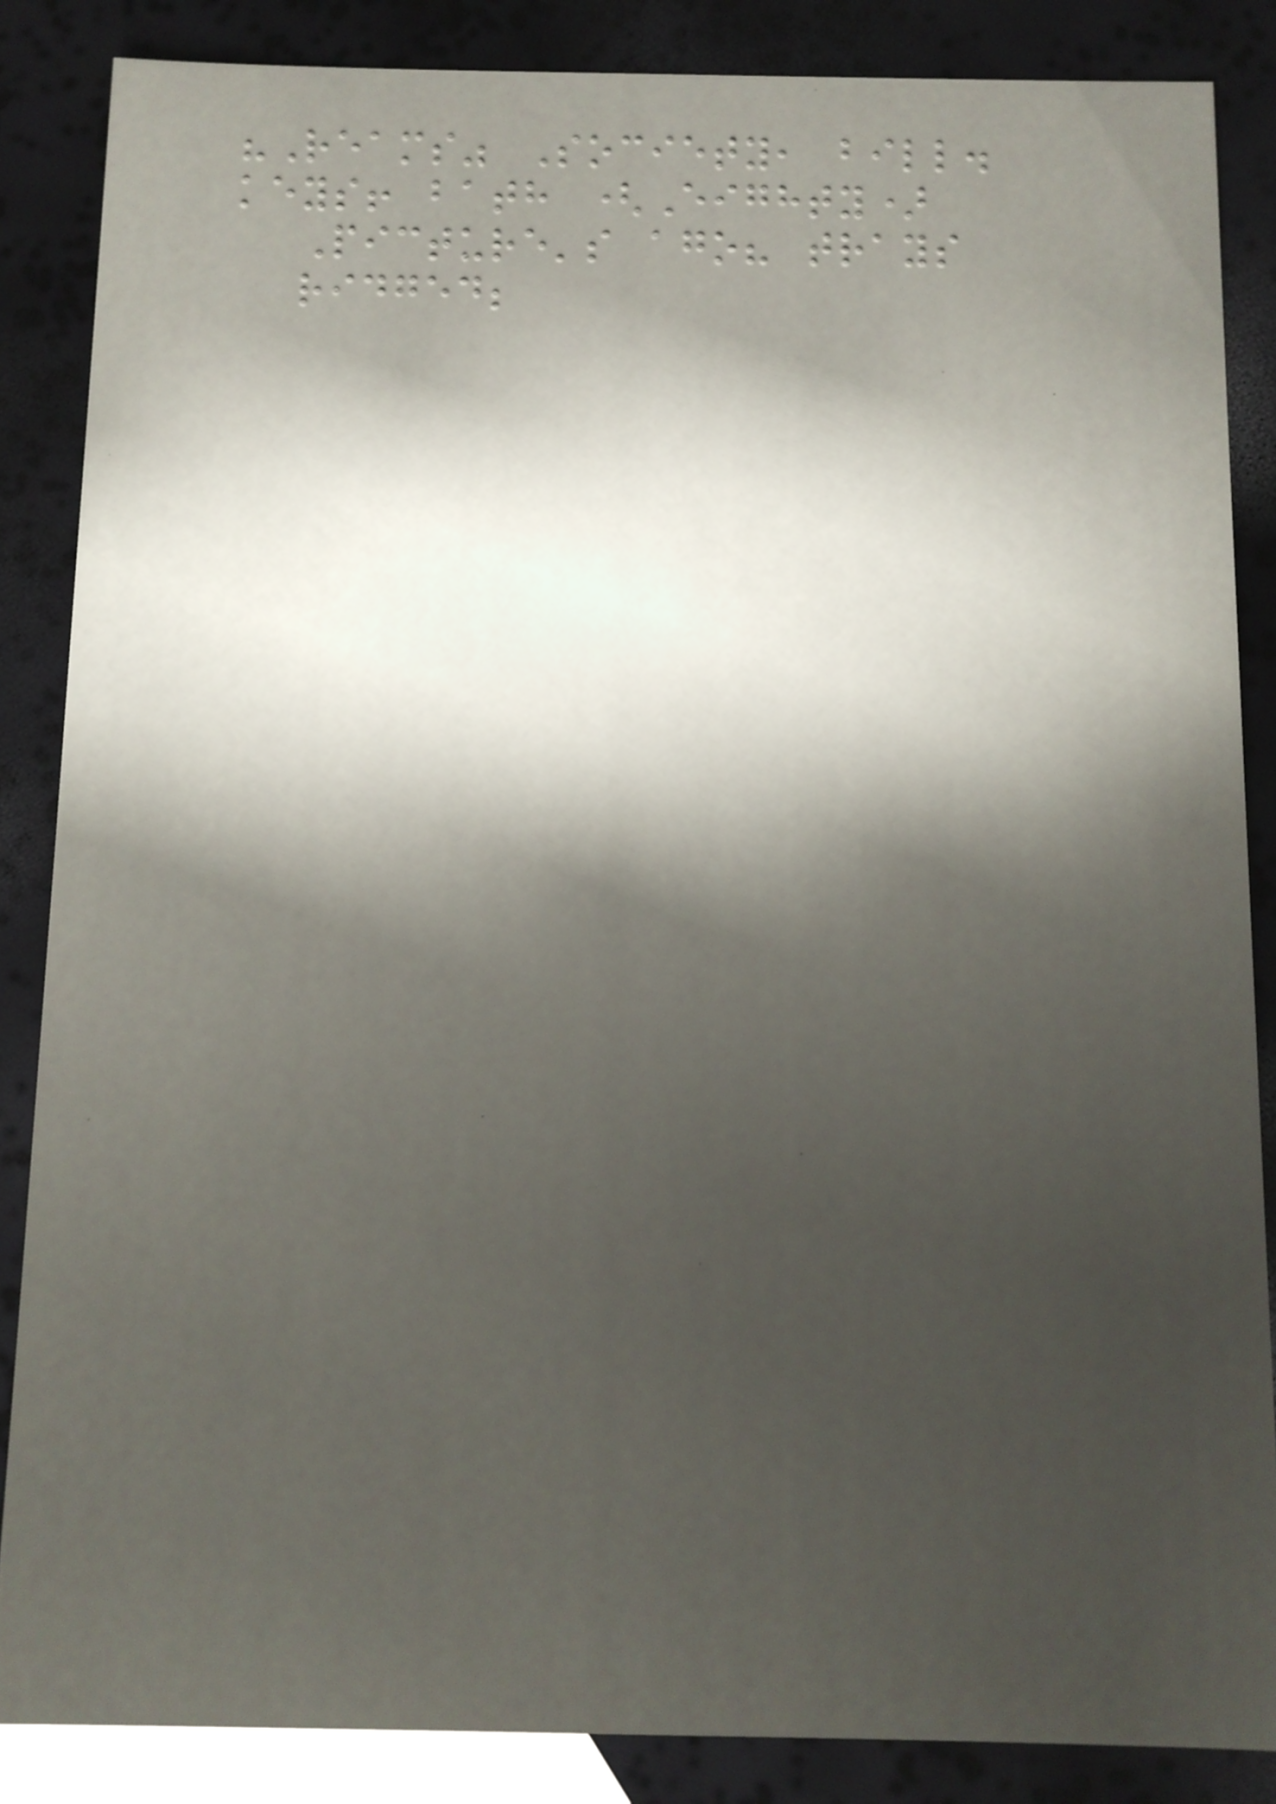"Reams" Society, bill.
keys! bath (Eighty)
Picture's ago? trays
ridged;
